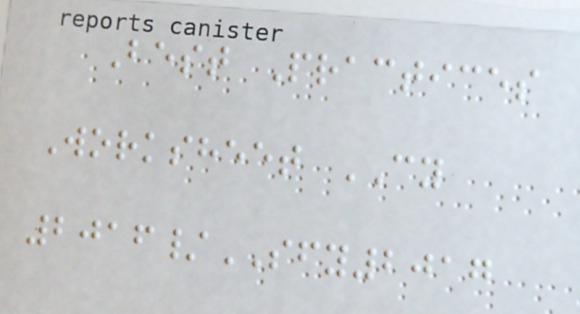Best Practices
Worksheet CY
2016/SFY2017
